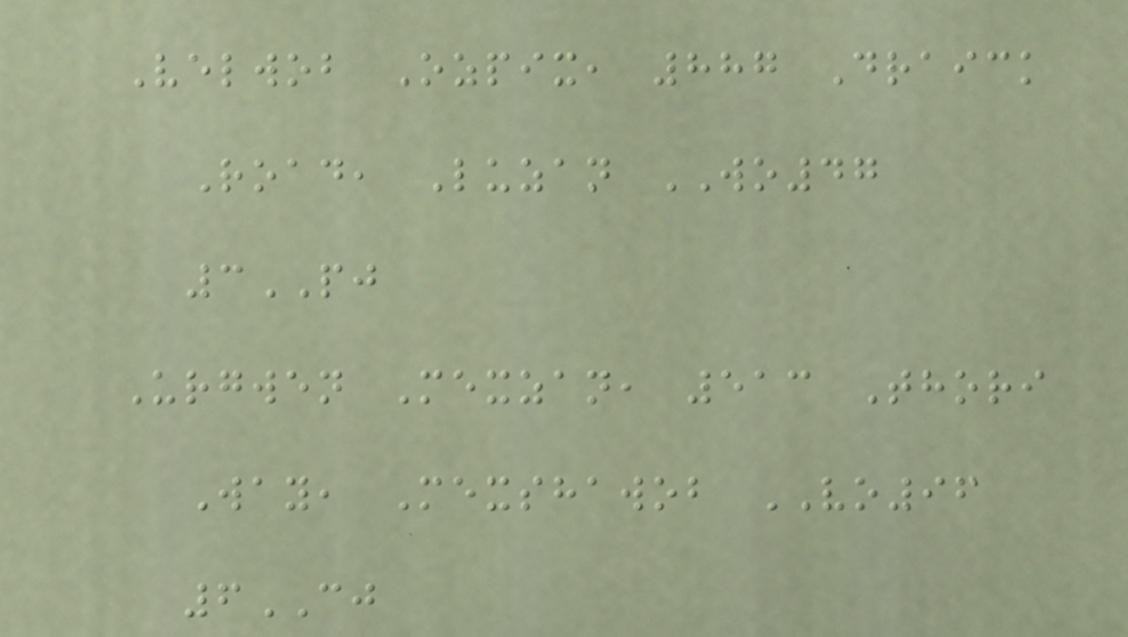Velwob Ozpix, 887 Draick
Road, Luzan WO47
3PJ
Urgwen Mexzan, 513 Thori
Way, Mexshawob VO96
6CJ
